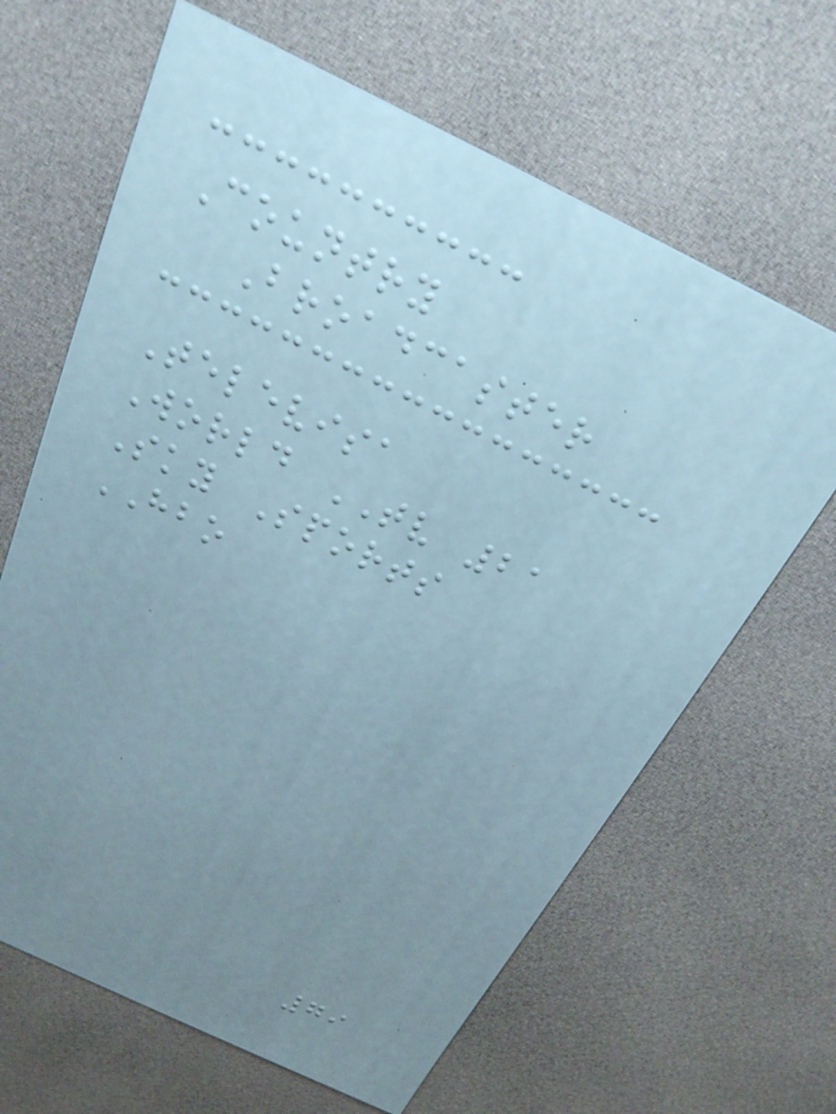Country
Broadcaster
Televisa
World TV 21
Sky Sports
HBO
79
